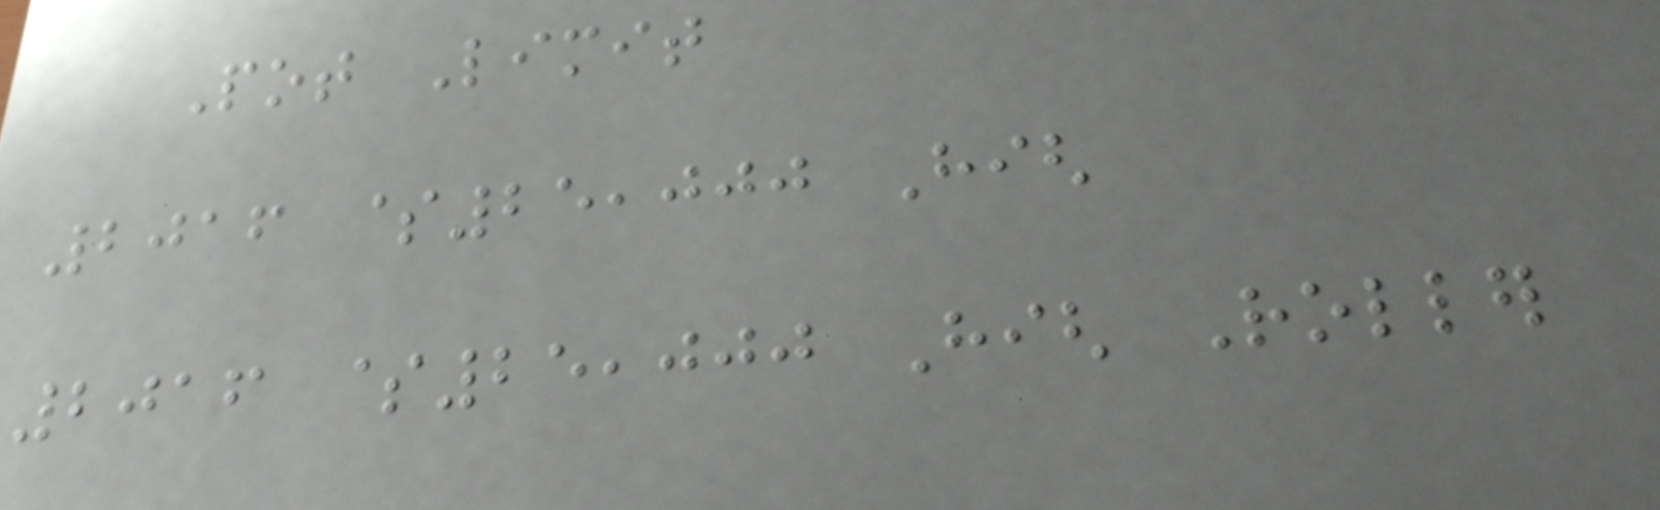Pot Limit
2016 $25,000 High
2016 $25,000 High Roller
